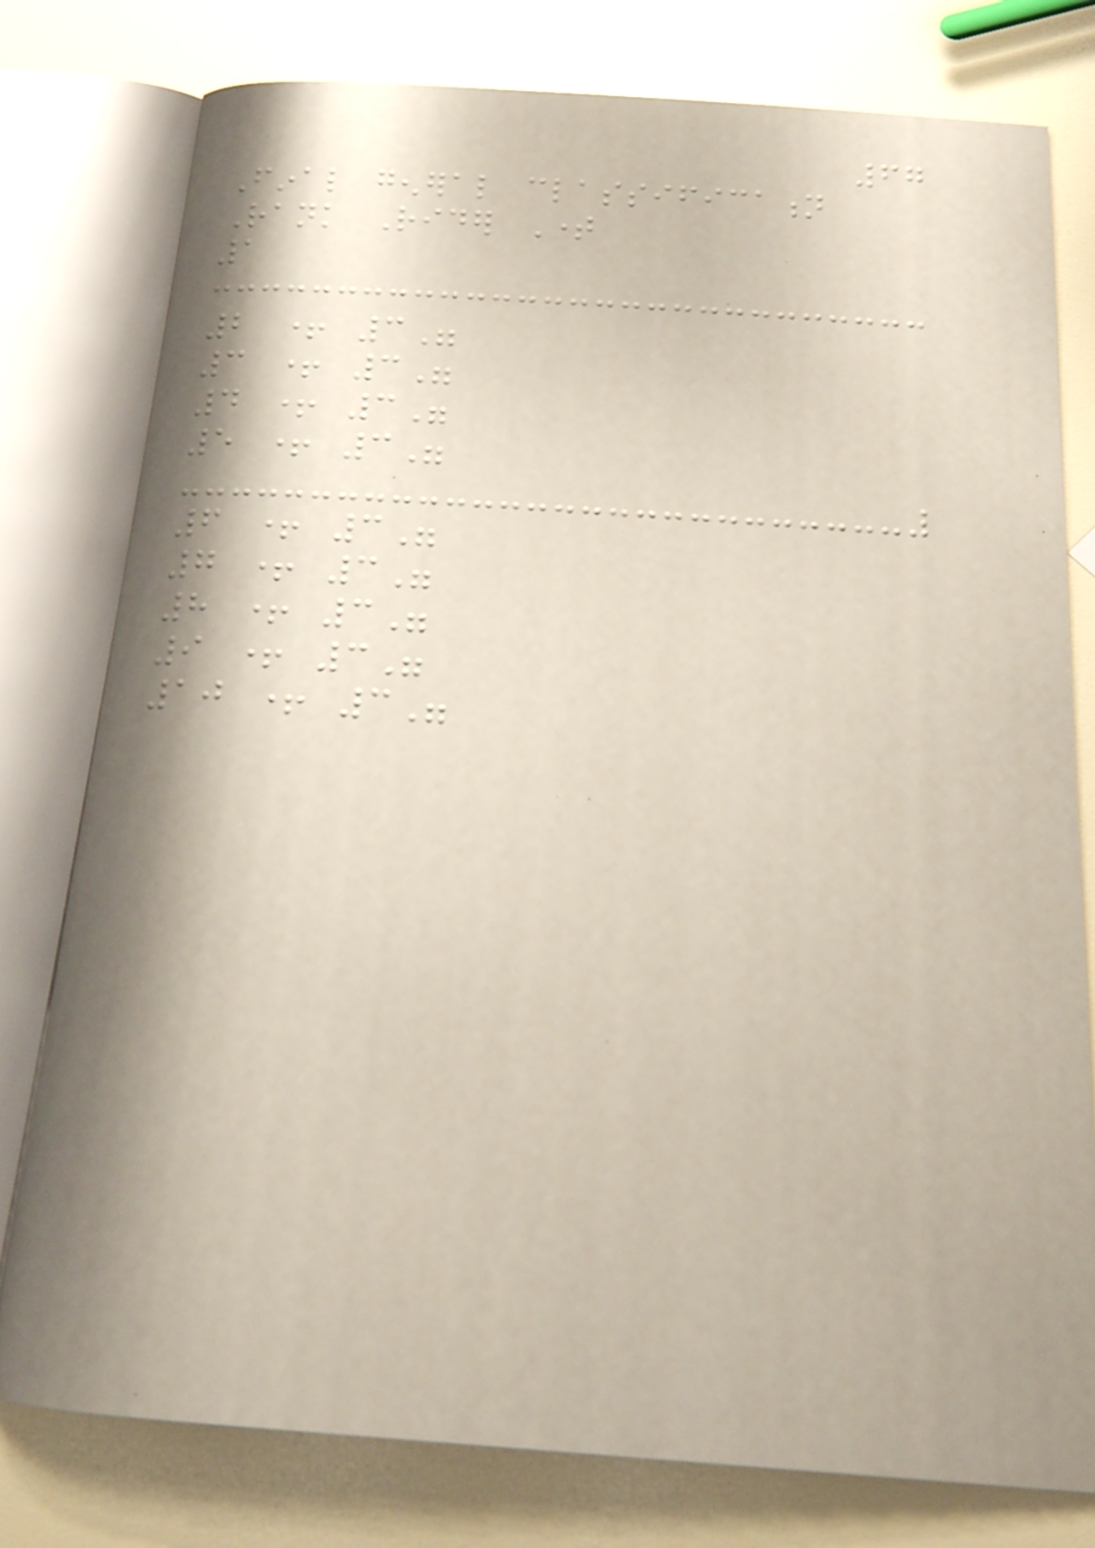67
Final general classification
Rank Rider Time
1
2 + 3"
3 + 3"
4 + 3"
5 + 3"
6 + 3"
7 + 3"
8 + 3"
9 + 3"
10 + 3"
